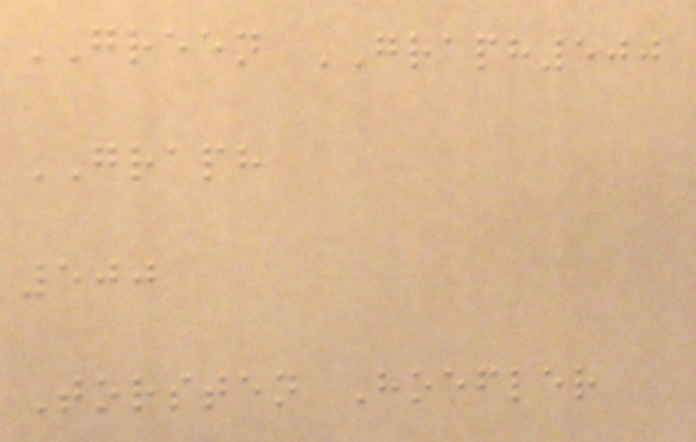GREEN GRAPH500
GRAPH
500
Torsten Hoefler
